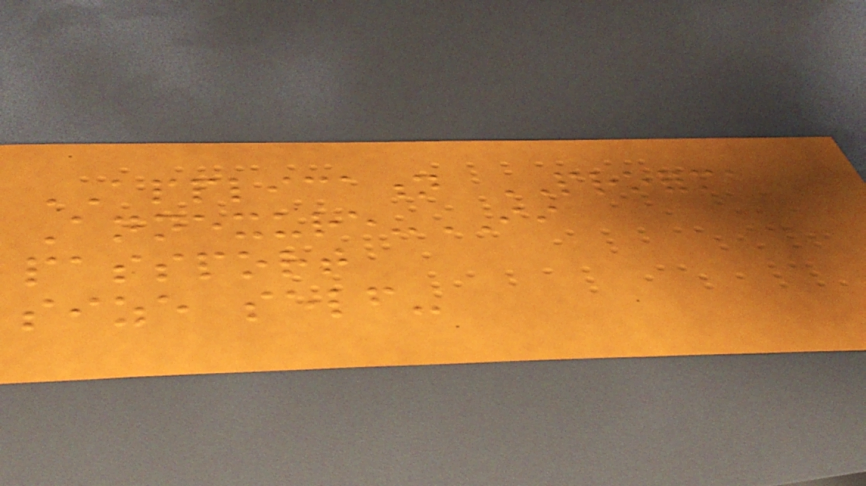APPLICATION PROFORMA
Annexure-II
passport
size self-
